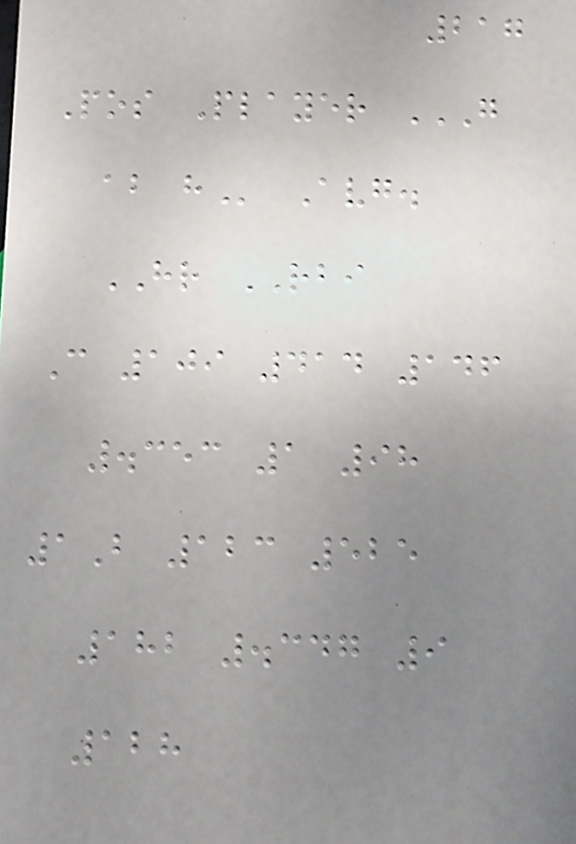217
Pos Player G
AB H Avg.
HR RBI
C 109 414 146
.353 1 98
1B 123 525
182 .347 9
128
